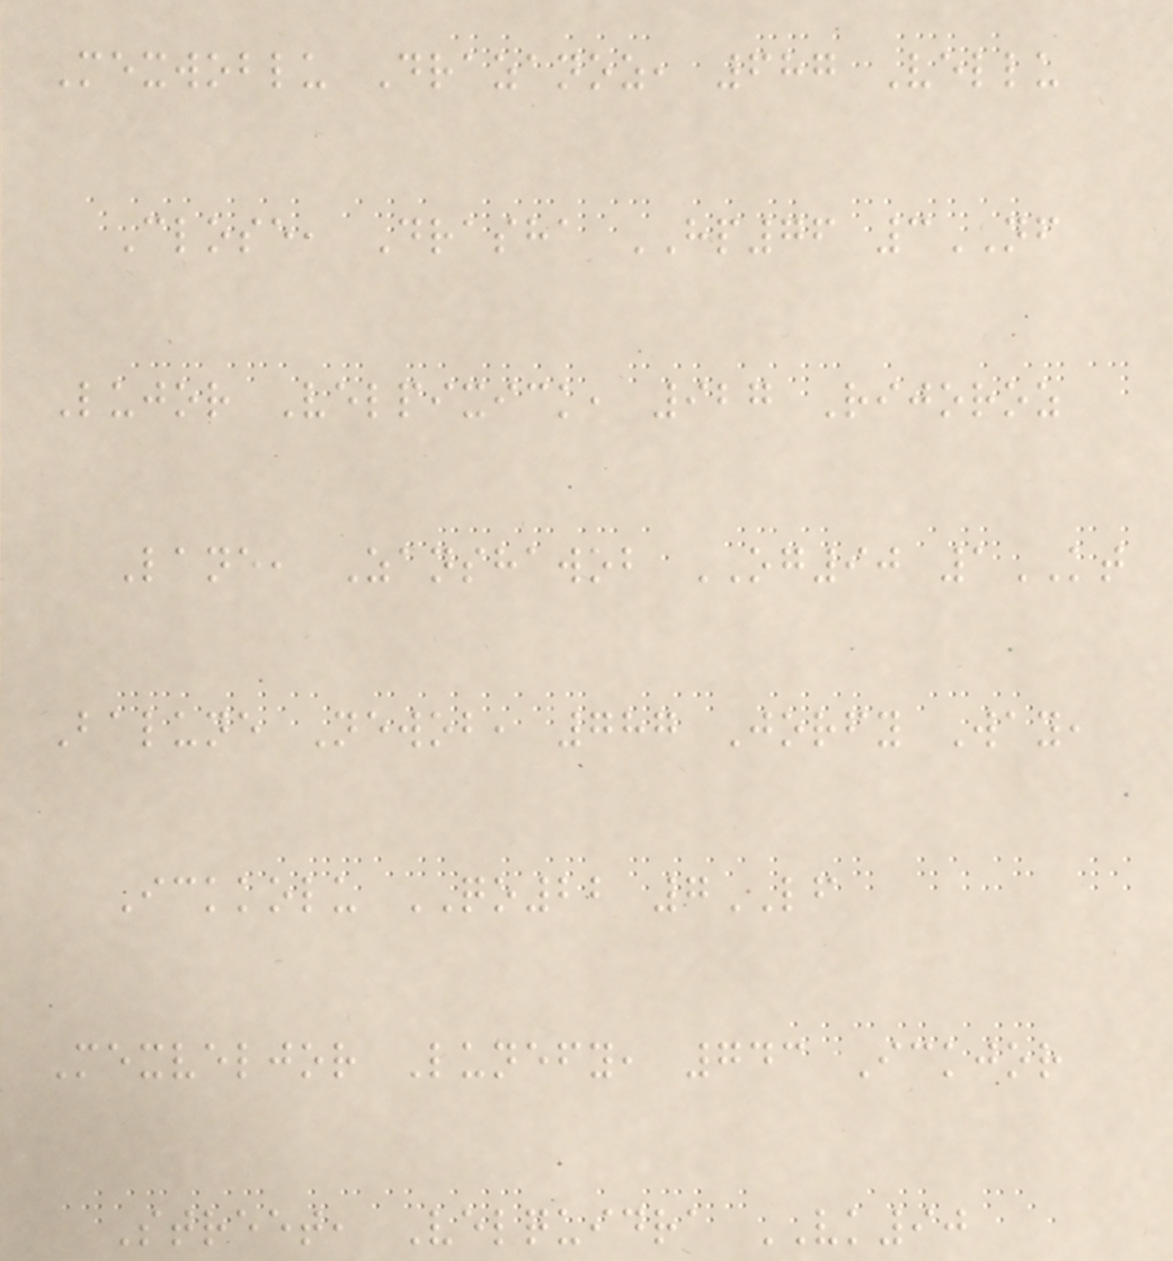Mexwoblu Drazanoz, 687 Vellu
Close, Drasha HP76 3NF
Lujor Velpixick, 927 Rijoroz
Lane, Zanshawob OG90 1KT
Balune Newob, 787 Jorfy Way,
Ickkolu QO22 7LF
Mexveljor Lunefy, 743 Ickjor
Street, Velquidra VK90
